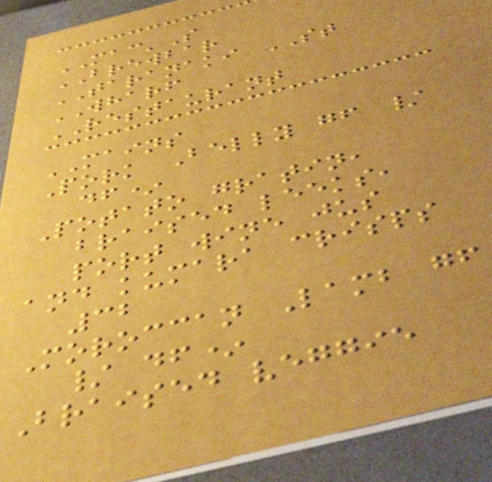MAC'S
BREWBAR
TARANAKI ST
WHARF
RESTAURANT
MAINS
Pork Belly gf /
df*
Potato gratin,
braised leeks,
port wine jus
and kumara crisps
32
Moroccan Lamb gf
/ df*
Braised veggie
